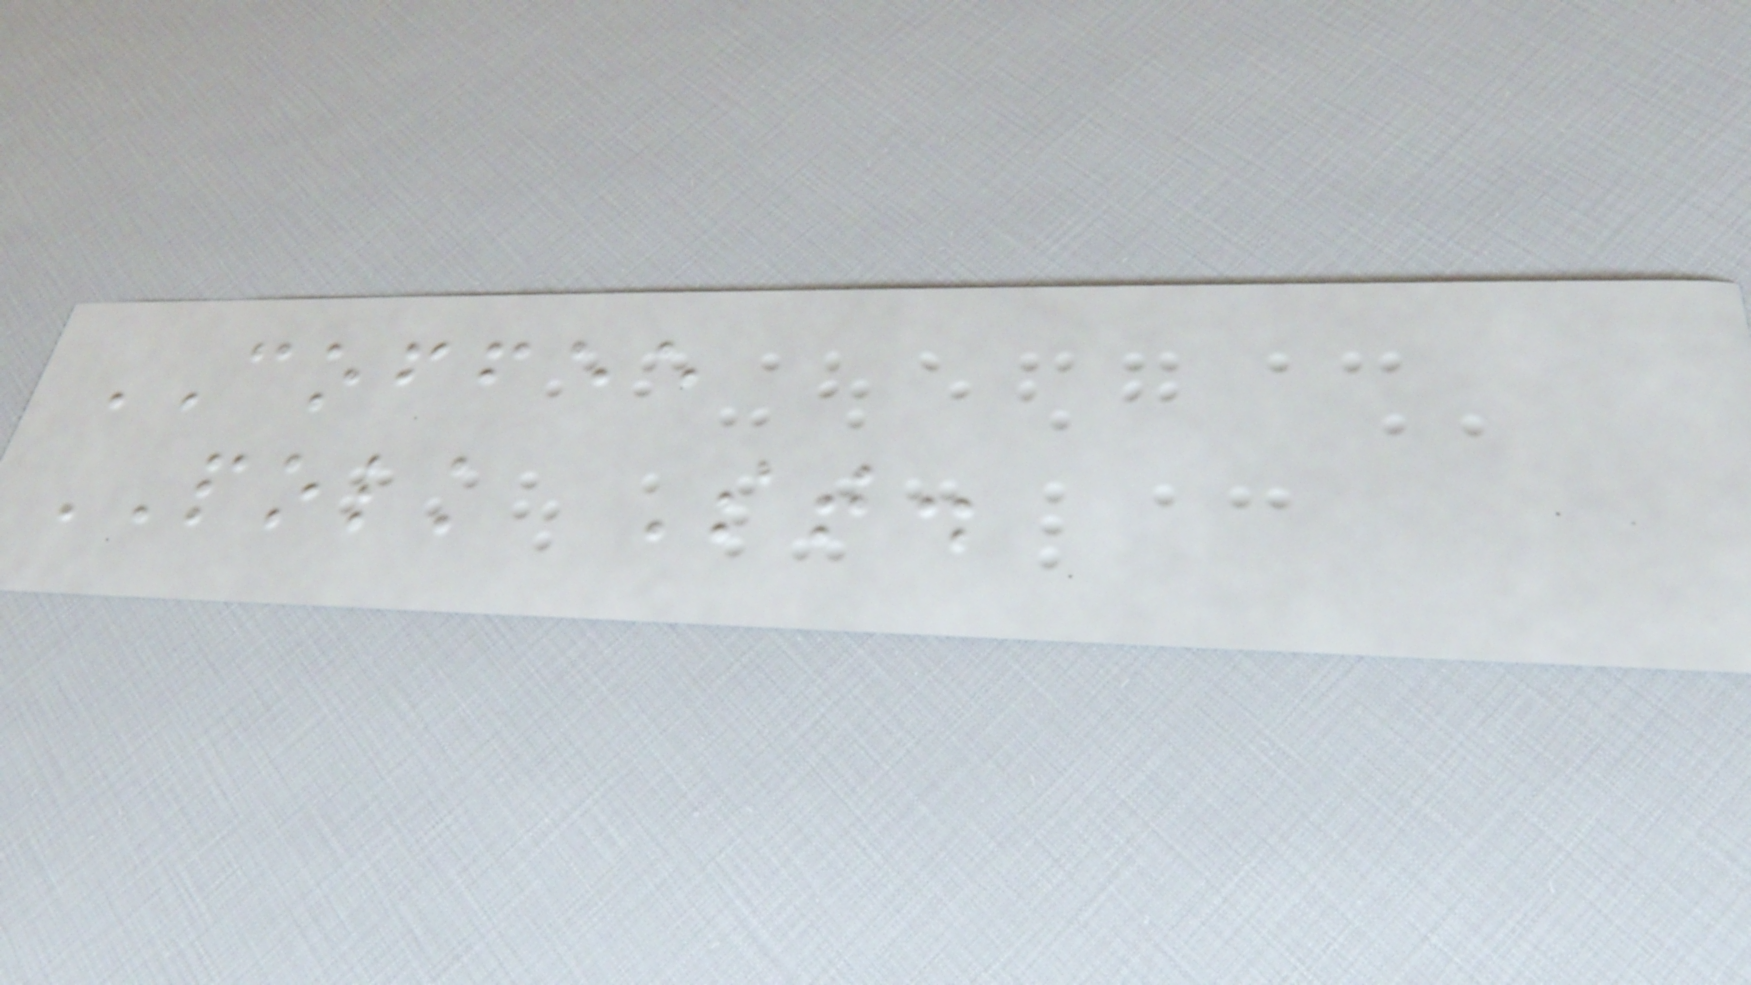COFFEE
POLK St.
